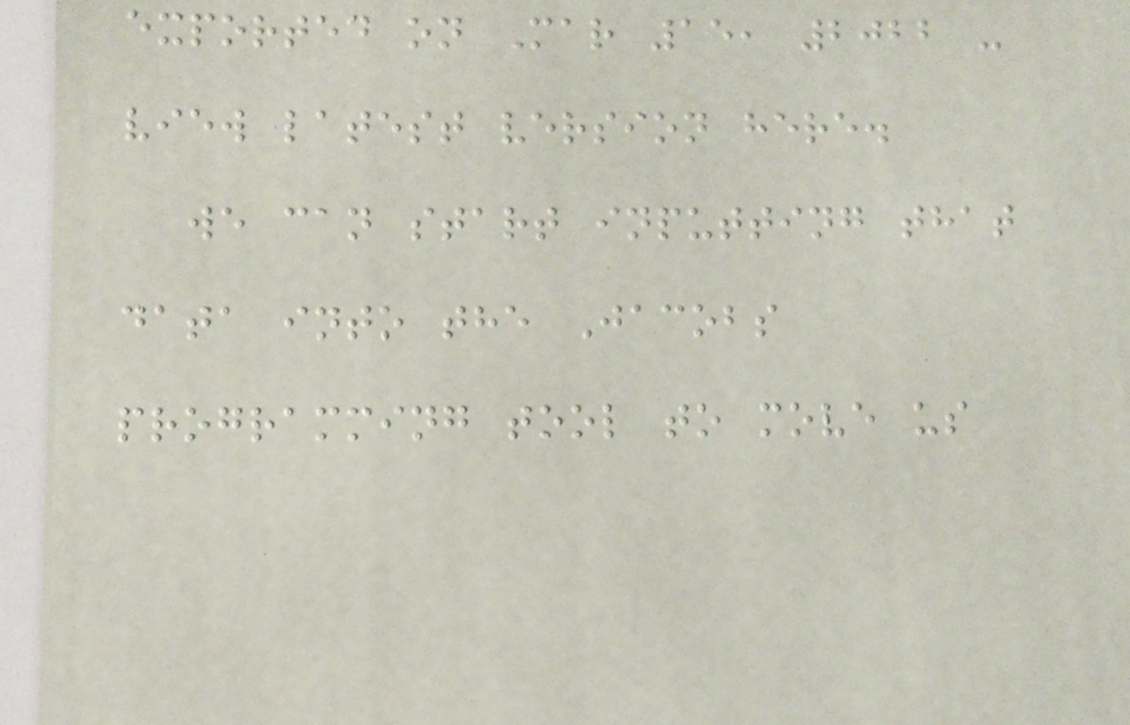exported on Mar 15, 2022 -
view latest version here.
we can start inputting that
data into the Jacobs
programming tool to move us
